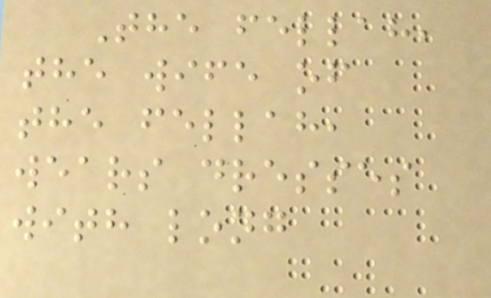The fellah,
the wife of
the fellah,
wears dresses
with long
